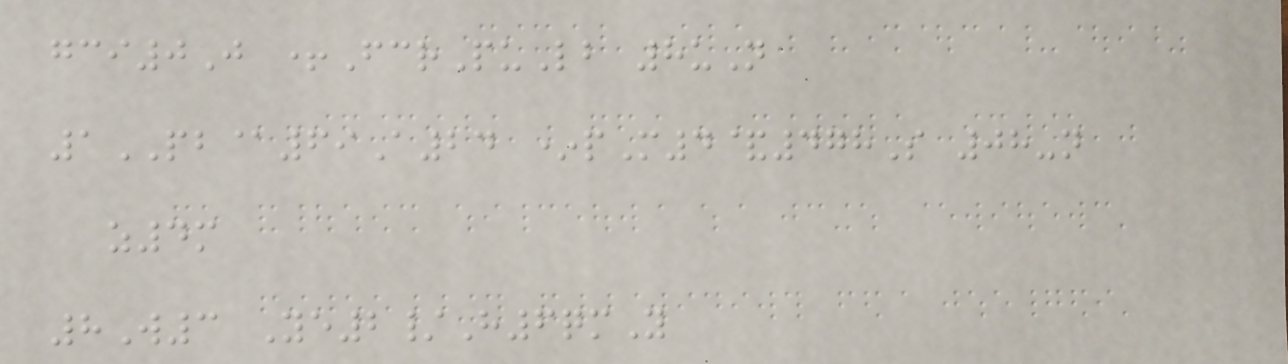gci0J +FcrPuLb 8uN
1PB@69A24 *pM4&478S 08-n
z4m
8W3 Ye2/H6qmY
